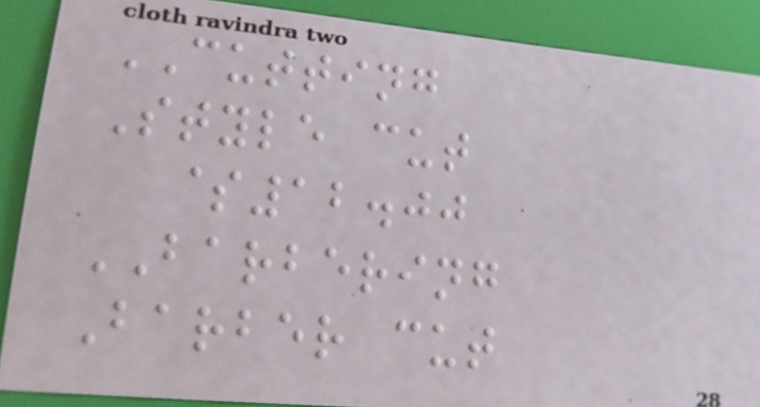CUTTING
Style cut
$12.00
BARBERING
Barber cut
